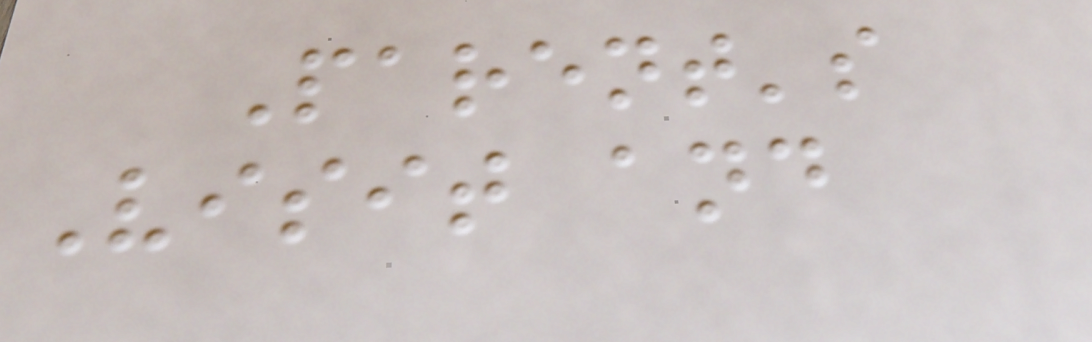Parent's
Visit and
